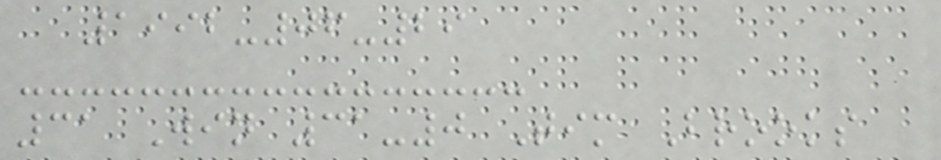1992-06-29
31 Win 31-0 Tim Brooks
